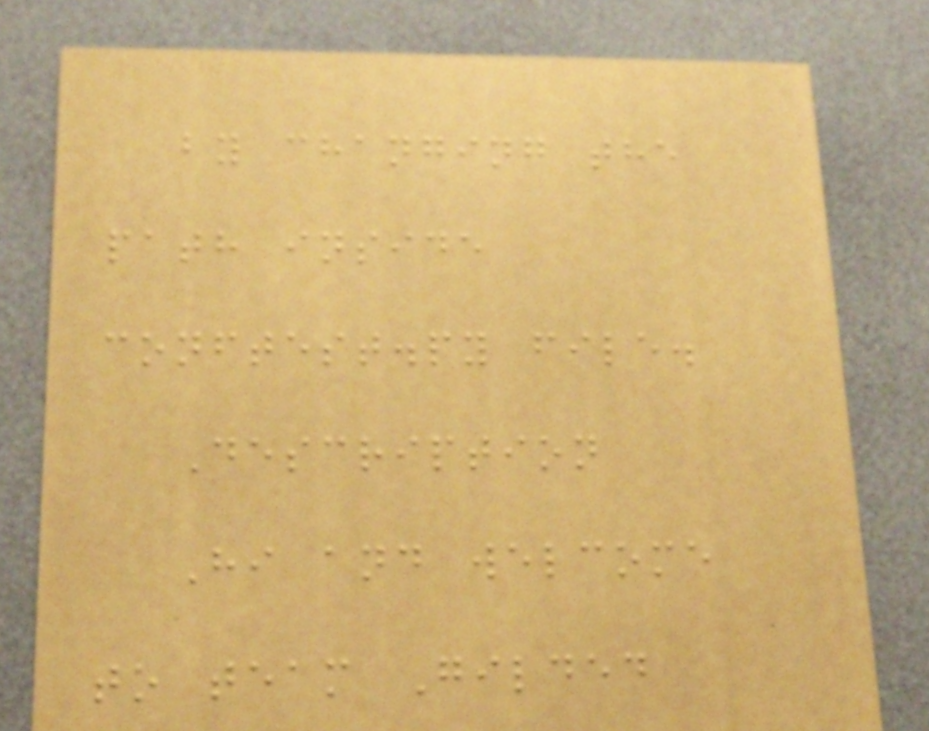by changing the
path inside
conftest.py file.
Description
Hi and welcome
to team Gilded
